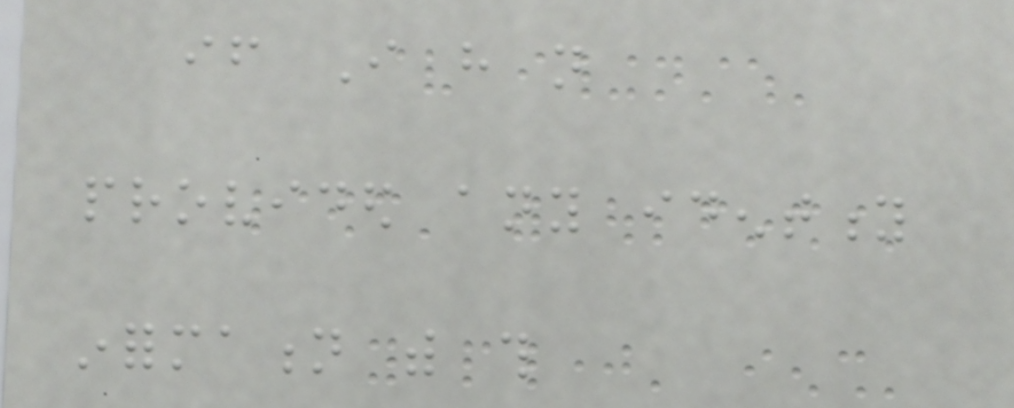if I have not
provided any identity
information with this
